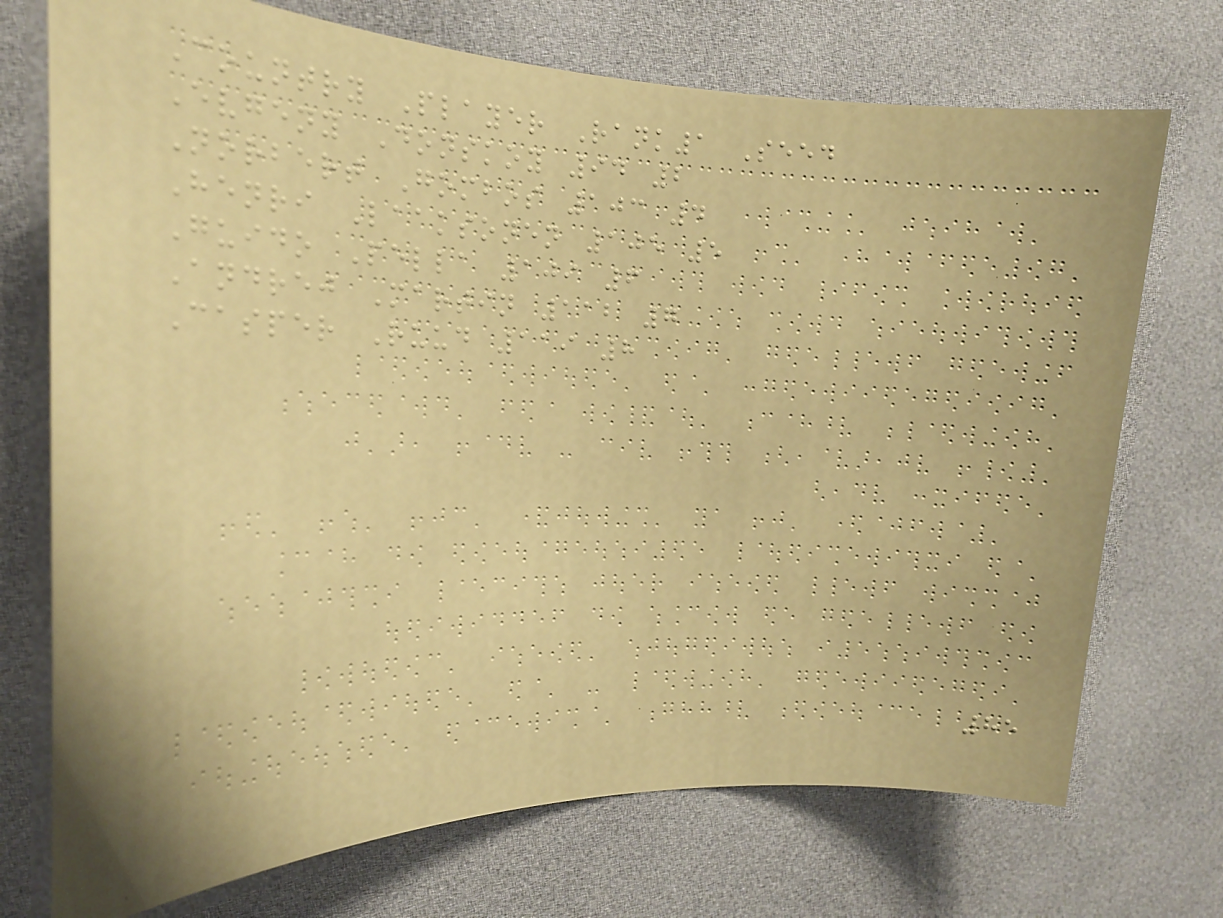Country Player Rank1 Seed
Evgeny Donskoy 94 2
Norbert Gombos 103 4
Henri Laaksonen 105 5
Guido Pella 109 6
Andrej Martin 112 7
Casper Ruud 119 8
85
